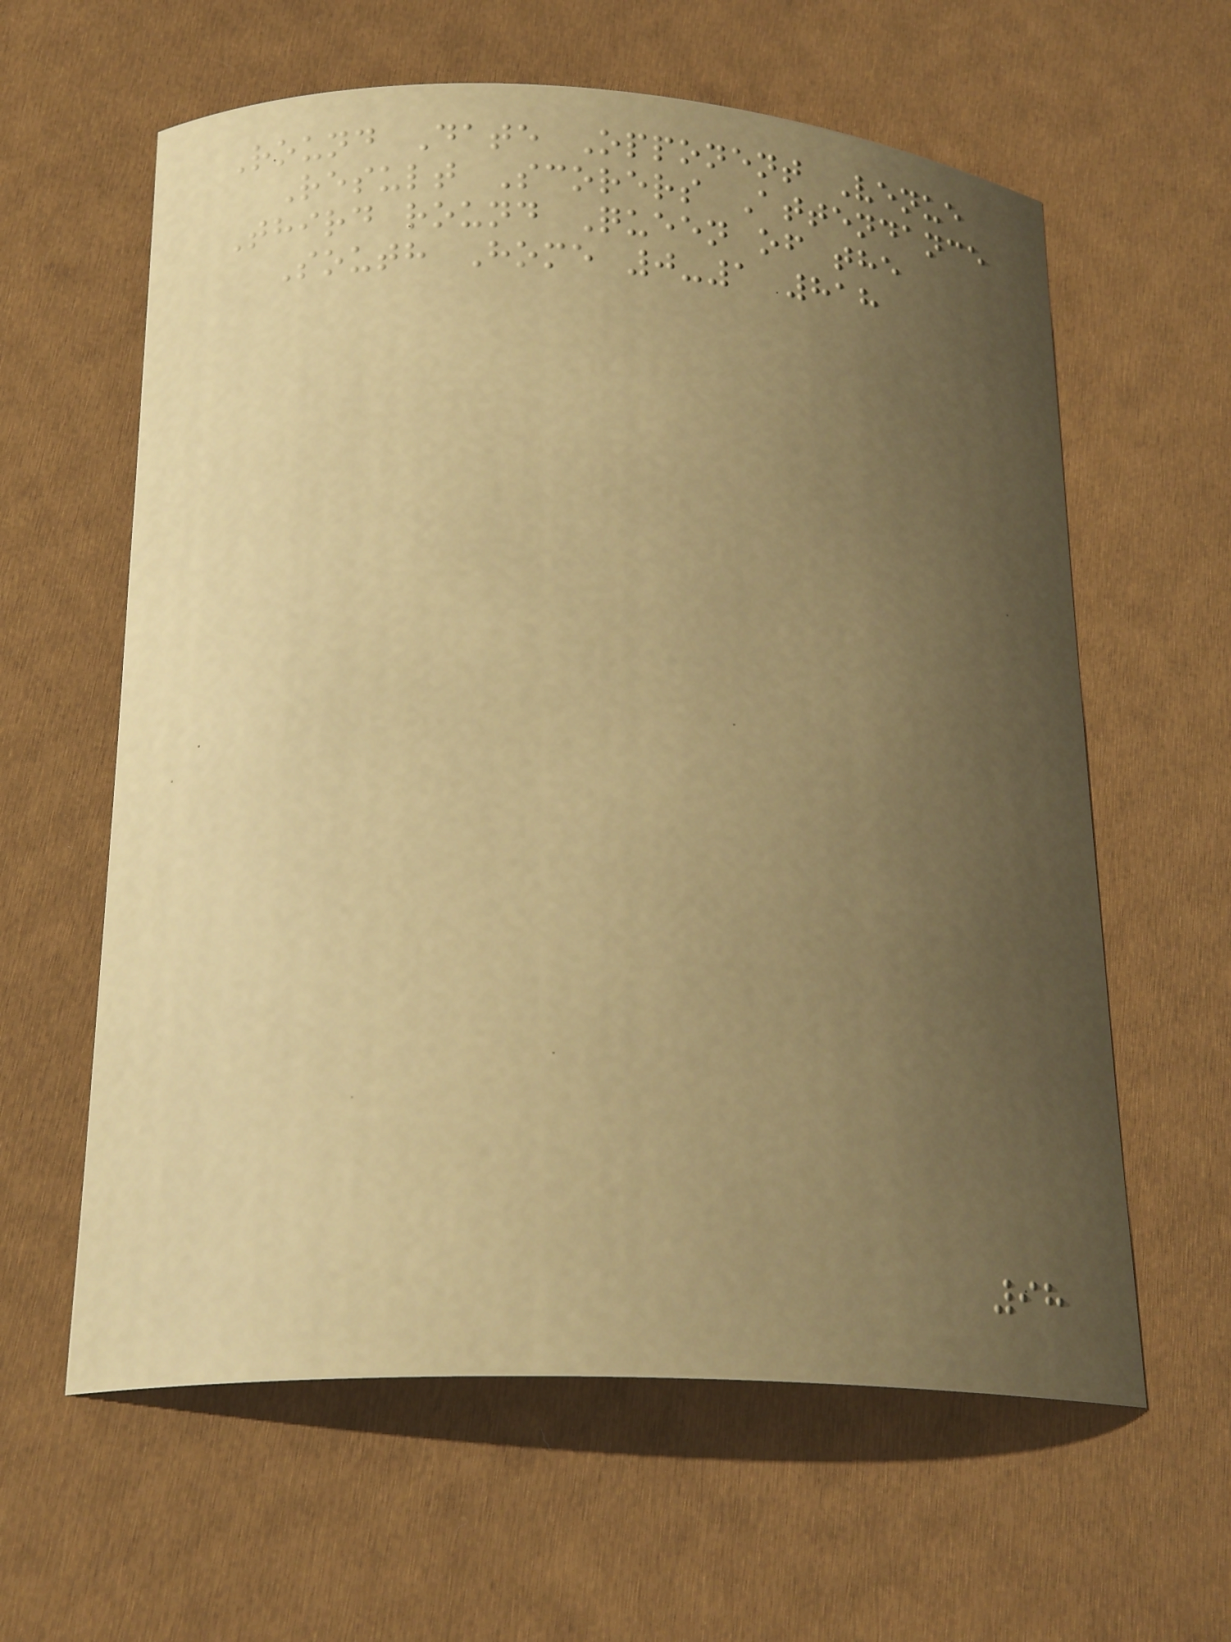Round Date Opponent Venue
Result Scorers Attendance
Third round Queen of the
South Home 0-1 818
98
